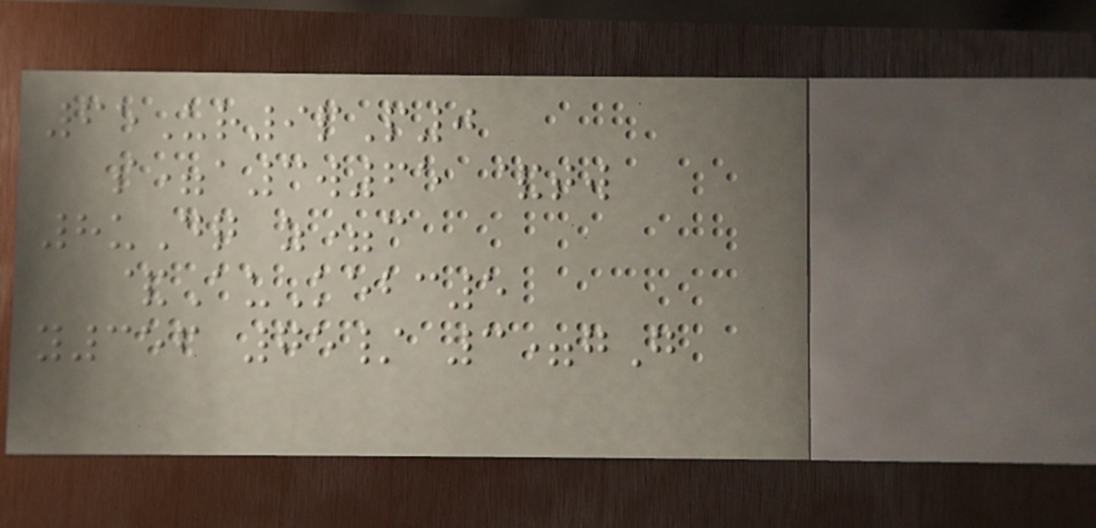65Ur9pP0
s=a3w65 &tw
8uDq z=c
&AuKebc5
y356 75/ 3=gG
